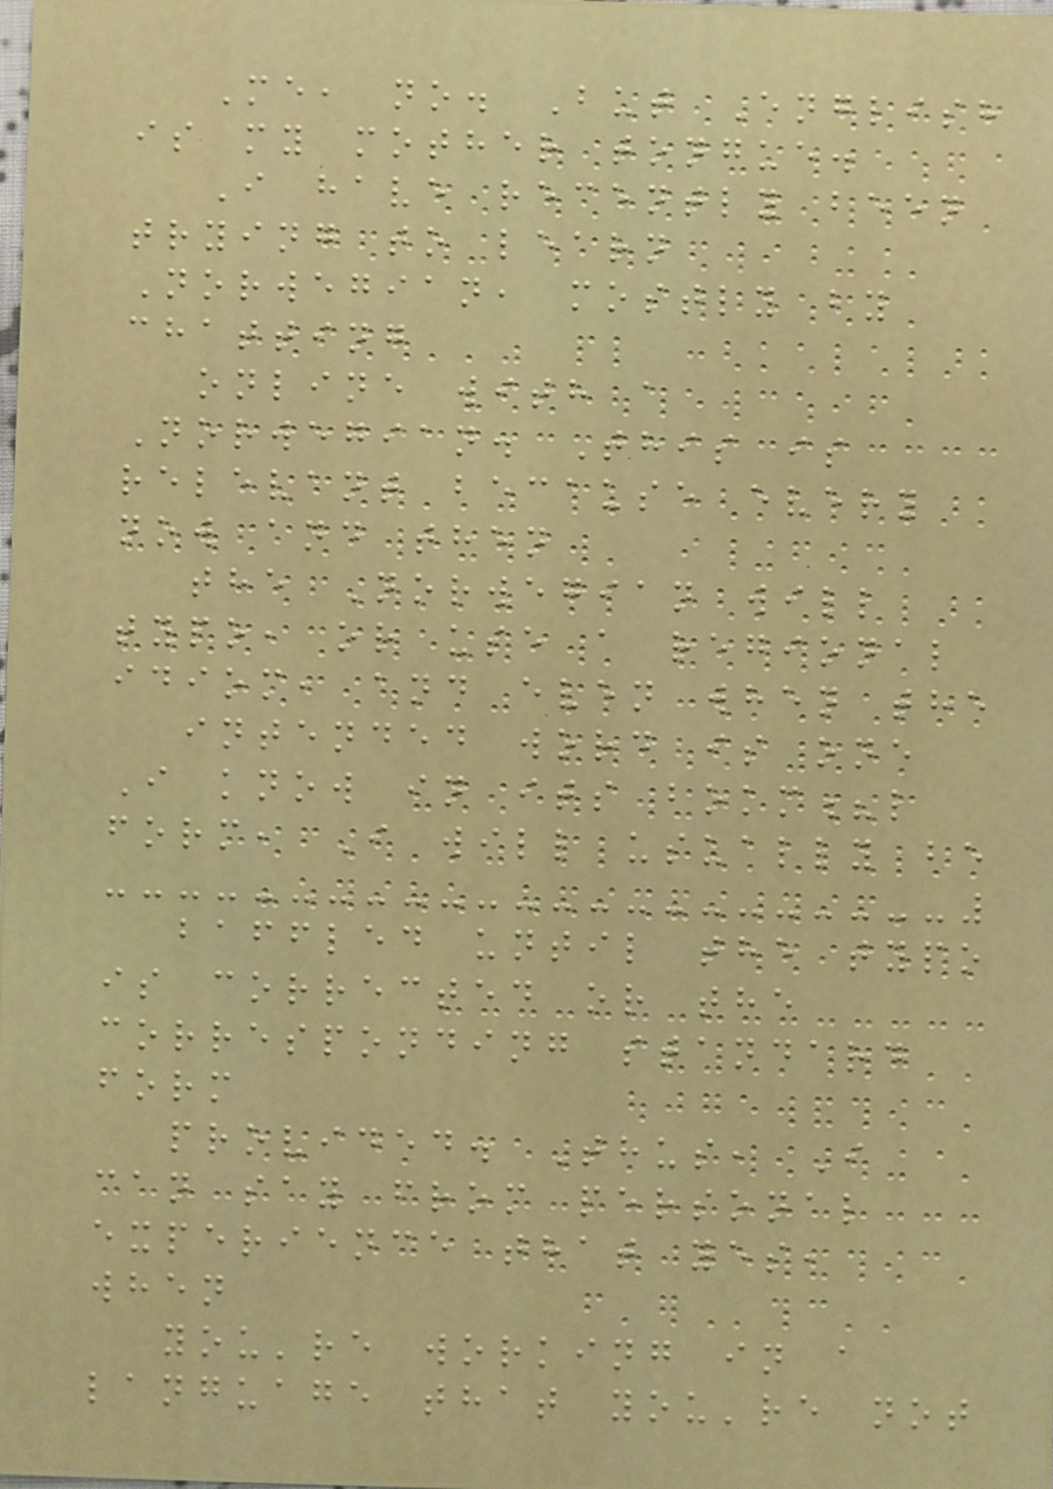Me, no. But English
is my mother tongue.
I have recently been
trying to learn
Norwegian, mostly by
chatting
online with a
Norwegian. This is
relevant because every
now and then
the Norwegian will
typo, or use a regional
idiom, and even when the
intended word is one
I know in its bokm?l
form, I will usually be
baffled until the typo
is corrected or the
corresponding standard
form
provided. Thus, I
can say from personal
experience that yes,
when
you're working in a
language that you're not
